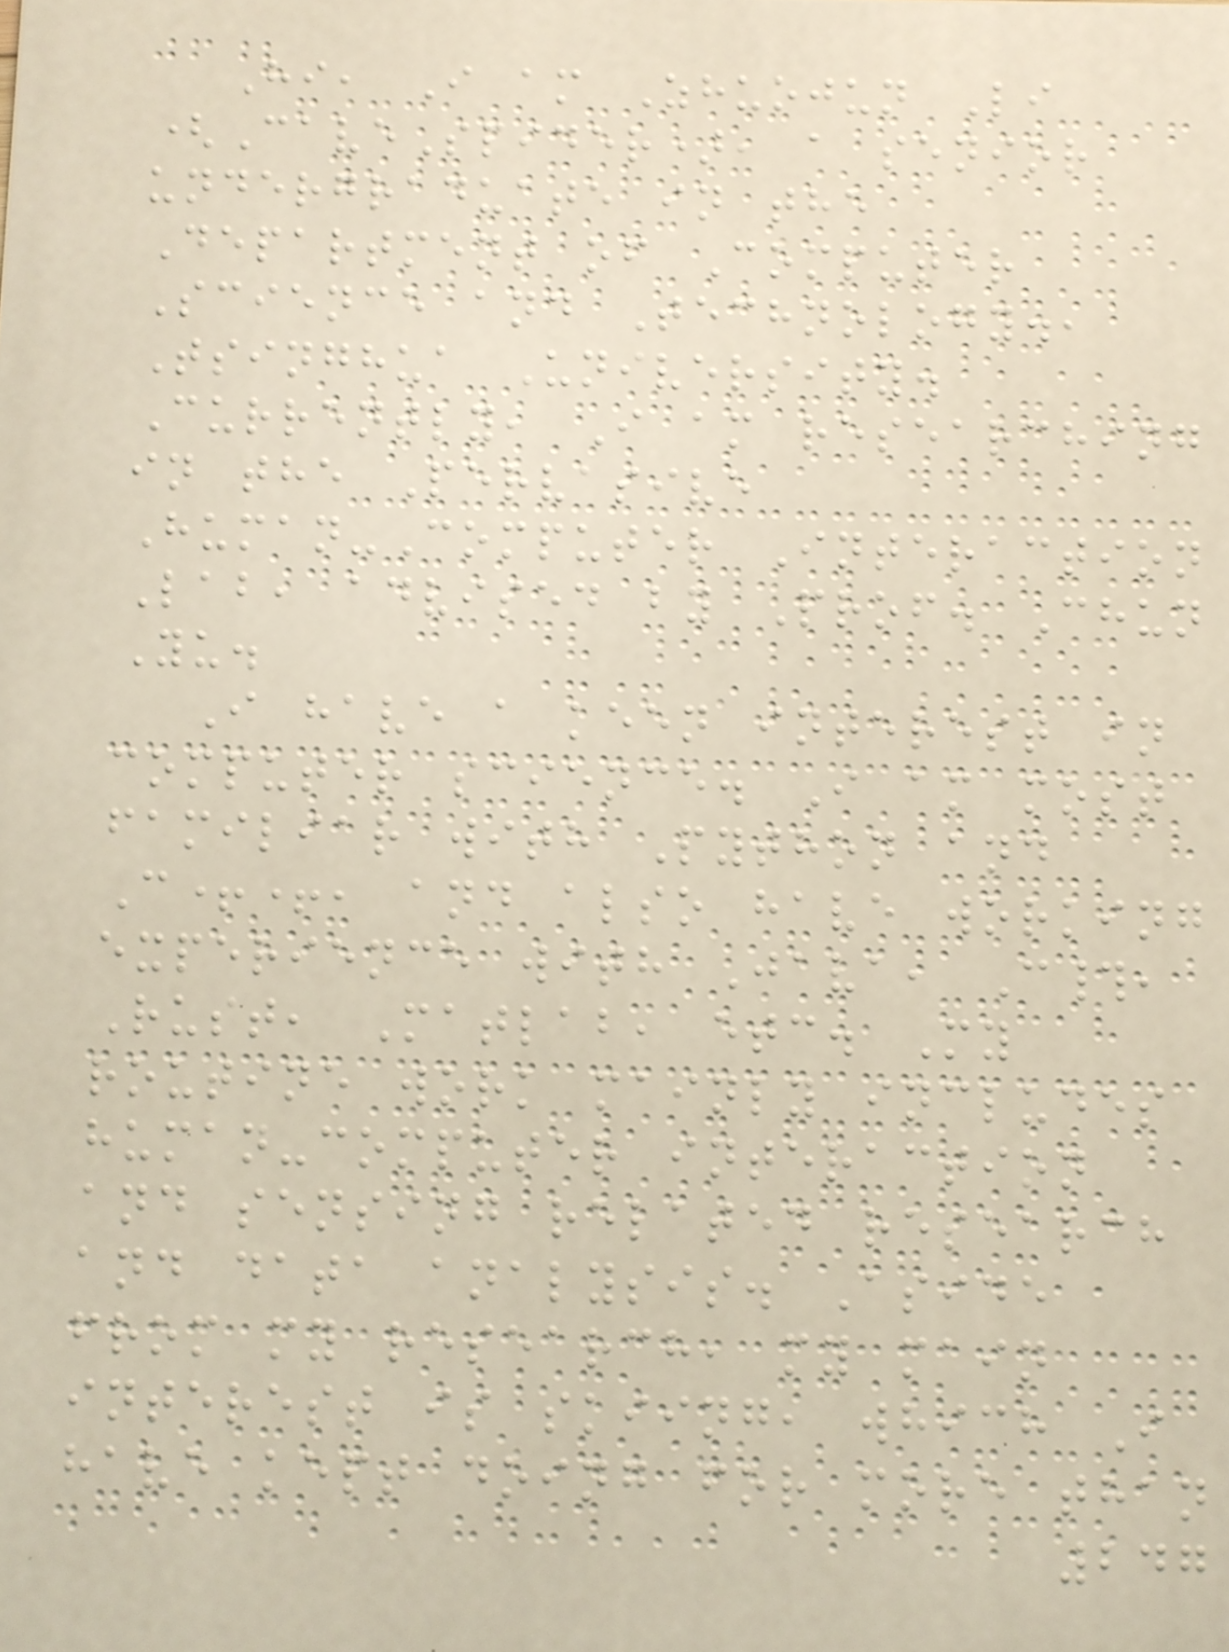Hi, I am Zhuojun Li
(CaveSpider), a senior
undergraduate in the
Department of Computer
Science and Technology.,
Tsinghua University.
Currently, I am researching
in the Pervasive
Human-Computer Interaction
Lab, advised by Prof. Chun
Yu.
I have a keen interest in
computer science. I am most
familiar with Python and
C++, and also have working
experience with Java, C#,
Rust, Matlab, etc. My
routine work mainly includes
human-computer interaction
and sensing related research
and data analysis. Aside
from my research, my main
interest is skiing, which I
have kept doing for more than
247
